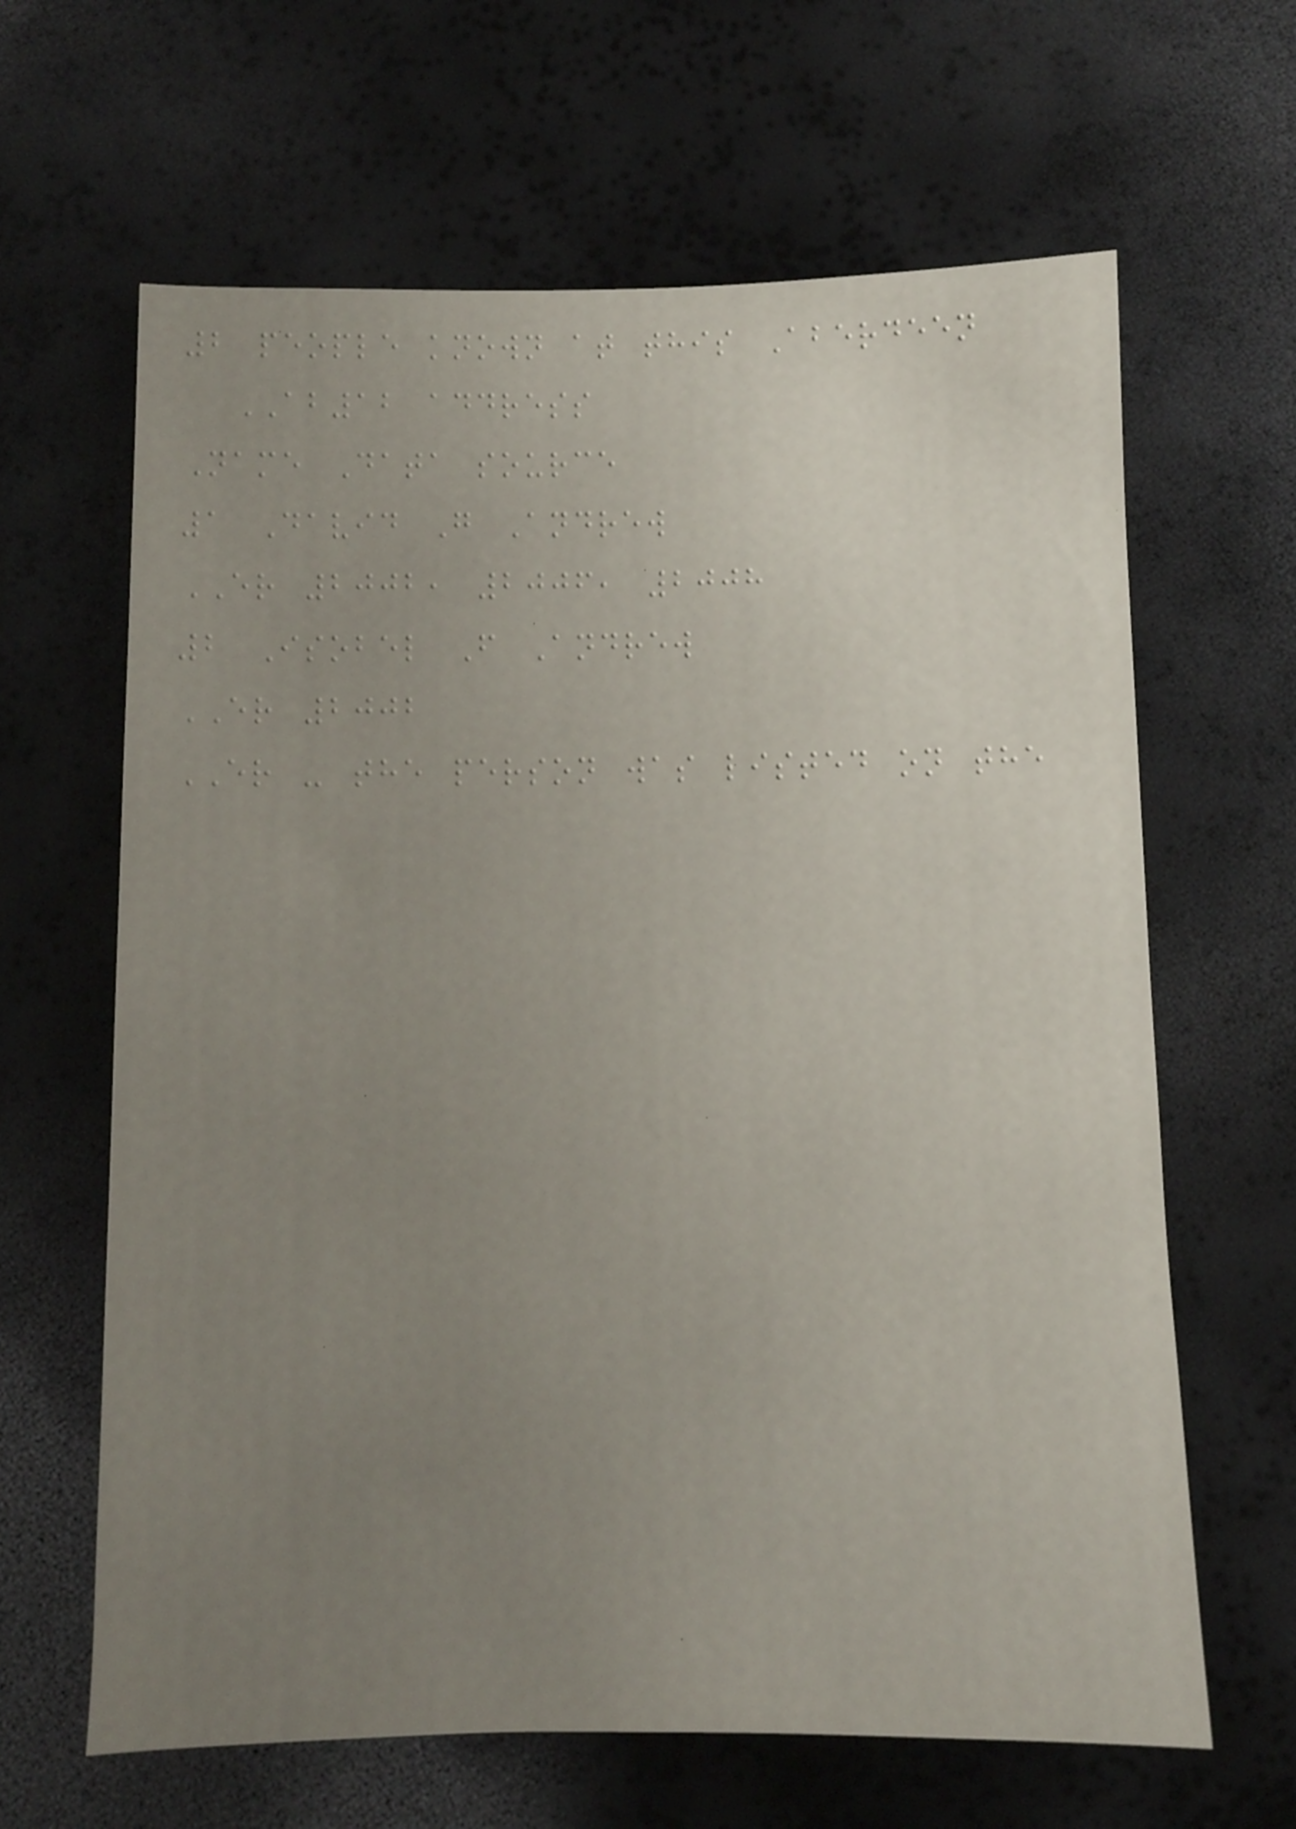2 people known at this Aberdeen
AB12 address
Name Data source
1 David G Andrew
ER 2002, 2006, 2008
2 Isobel F Andrew
ER 2002
ER - the person was listed on the
